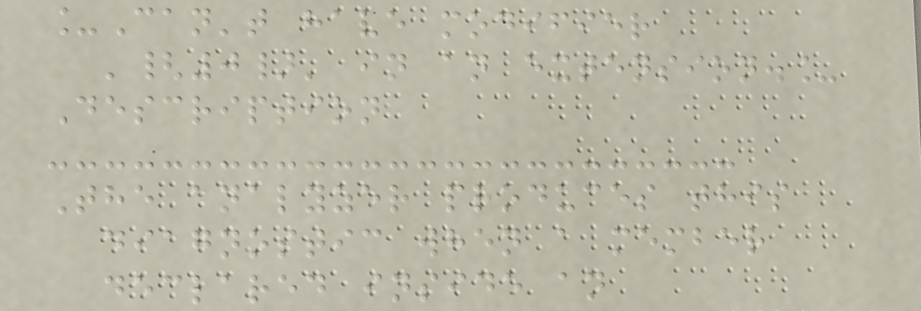_Can't have modifier
'{0}' in an extension._
Description
The analyzer produces this
diagnostic when a member
declared inside an
